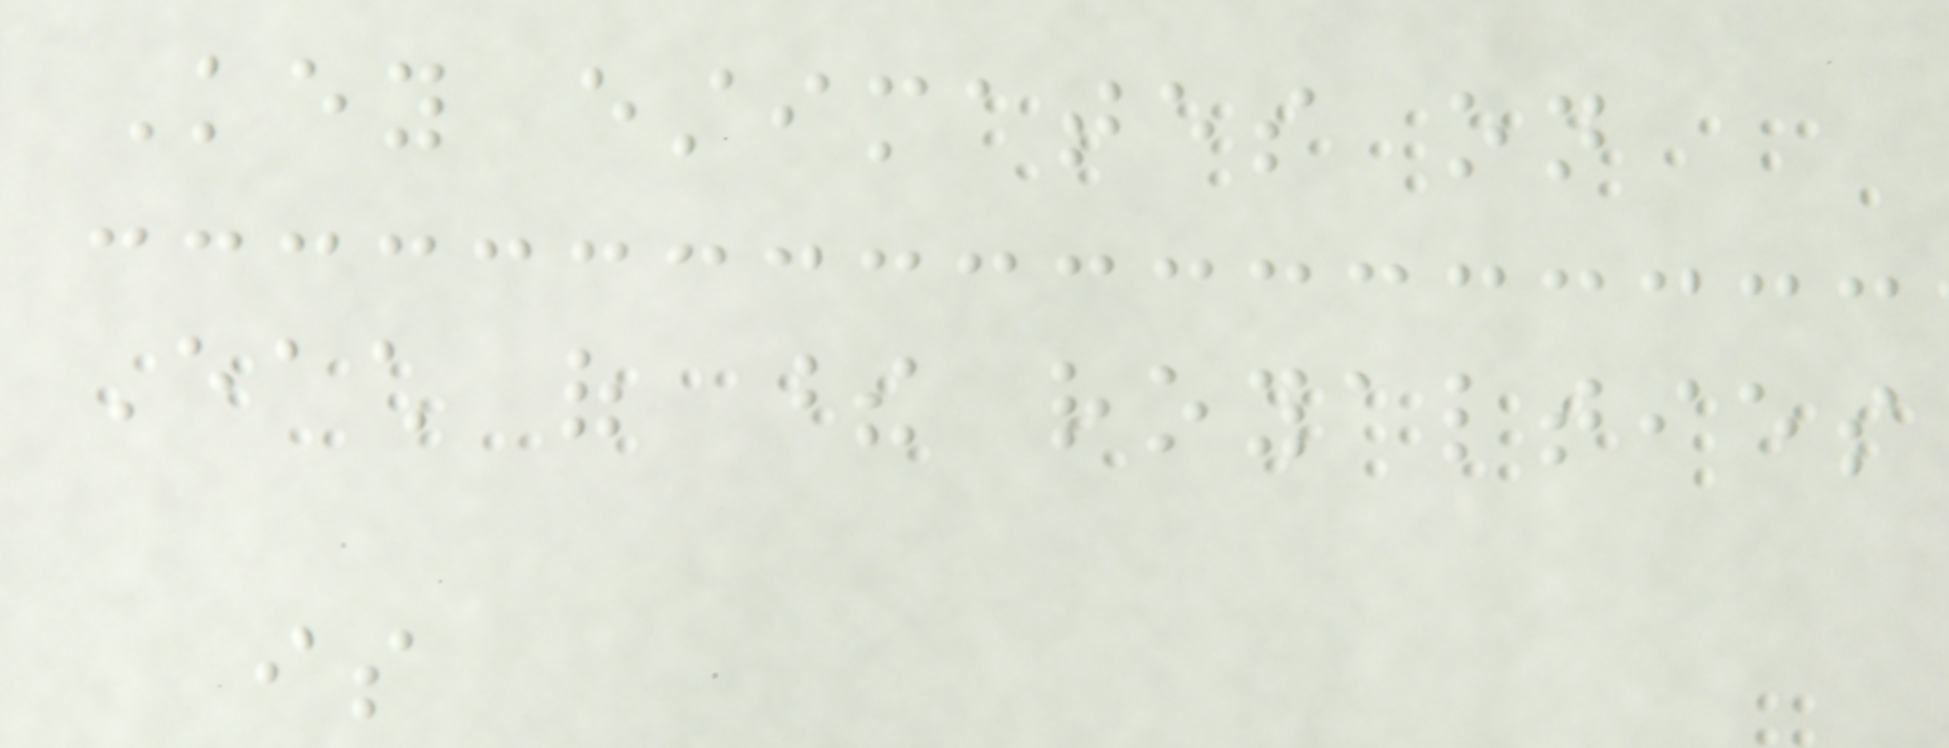Key estimates on
Each of these royalties
is
